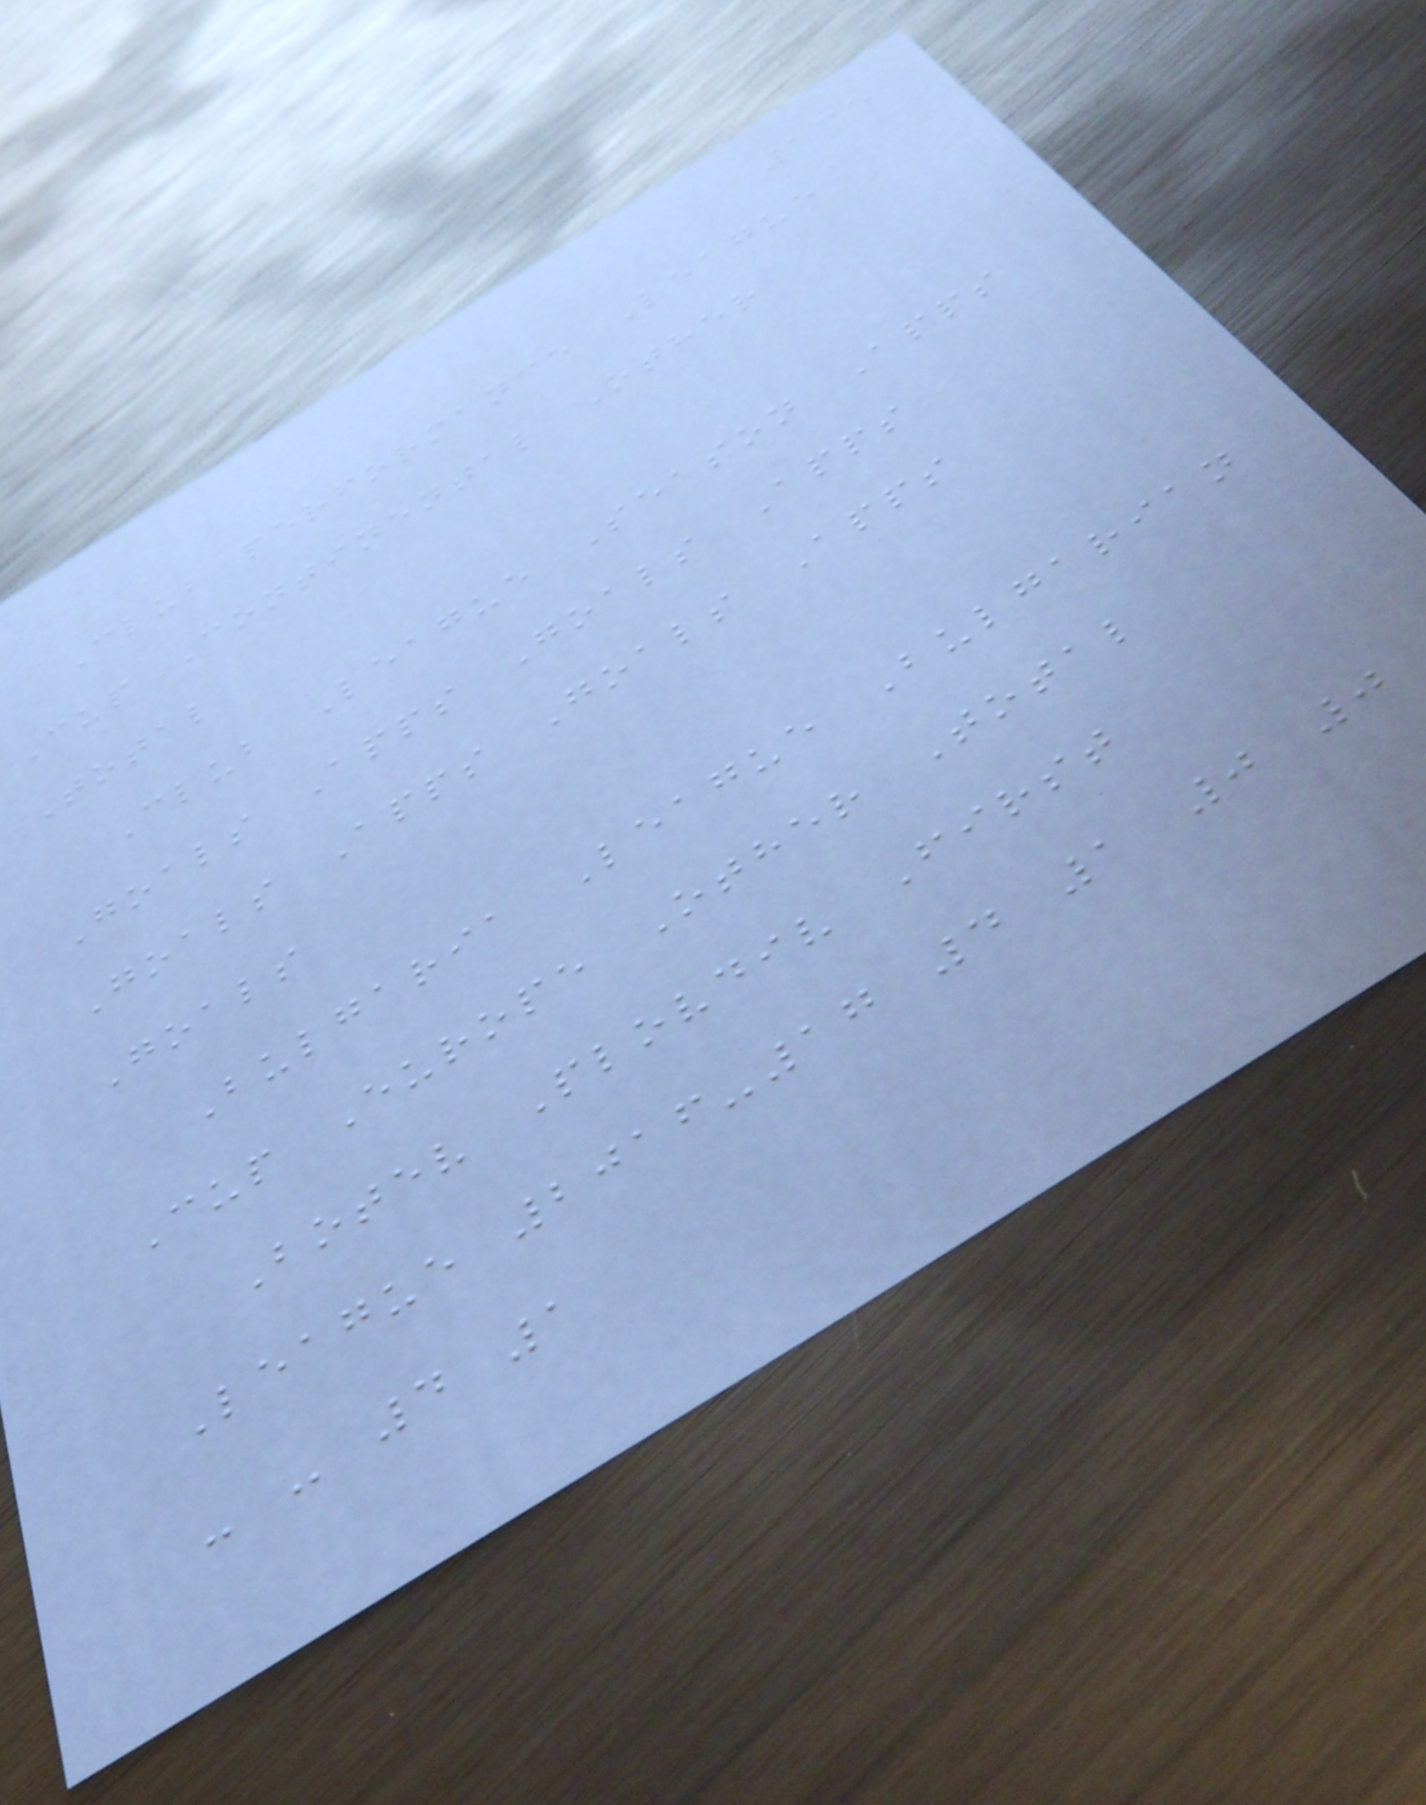135
Club performance League
Cup Continental Other
Total
Club League Season Apps
Goals Apps Goals Apps
Goals Apps Goals Apps
Goals
Bulgaria League Bulgarian
Cup Europe Other Total
Botev Plovdiv First
League 2016-17 4 1 0 0
- - 4 1
